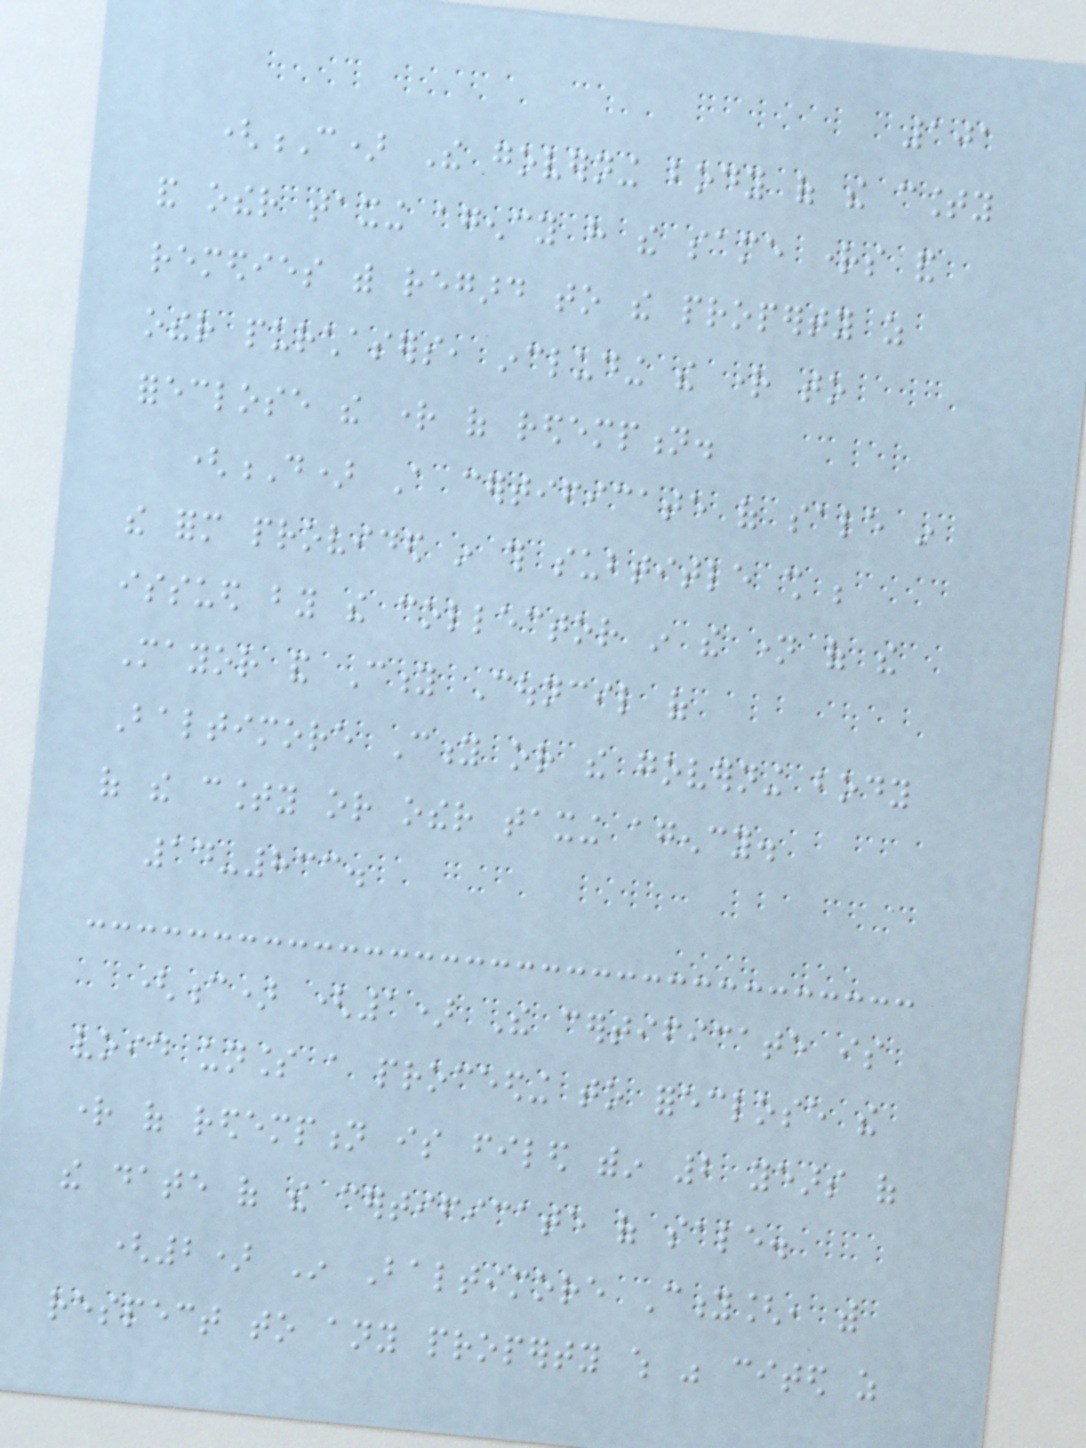101
(C) The governing body of the county
and other taxing agency have the same rights and
remedies with regard to the property as
other purchasers, including the right to
foreclose the right of redemption.
(D) A certificate of sale in
the form provided in this subtitle shall be
issued by the collector in the name of the
Mayor and City Council of
Baltimore City or the governing body
of the county or other taxing agency.
14-833.
(c) (1) The certificate is
void unless a proceeding to foreclose the
right of redemption is filed within 2 years of
the date of the certificate of sale.
(2) In Baltimore City[, with
respect to any property which was cited as
